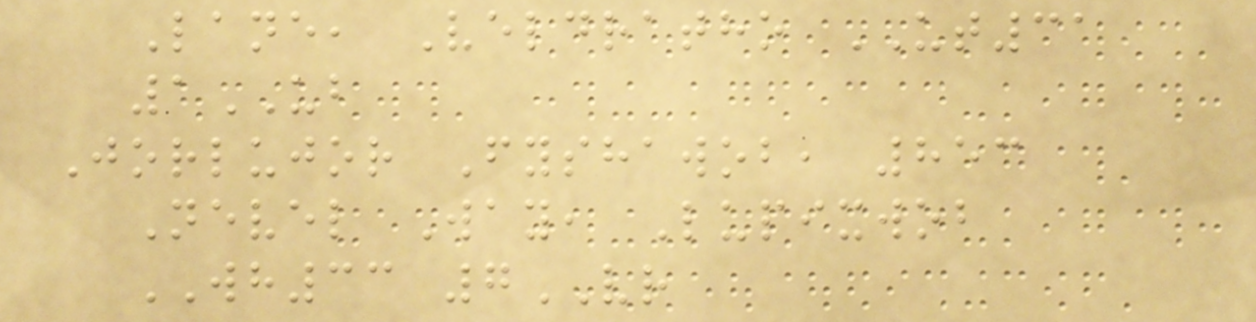Lane, Veldratho UT31
1UB
Jorlujor Fyshawob, 853
Nevel Way, Lupixwob
WH33 7VR
